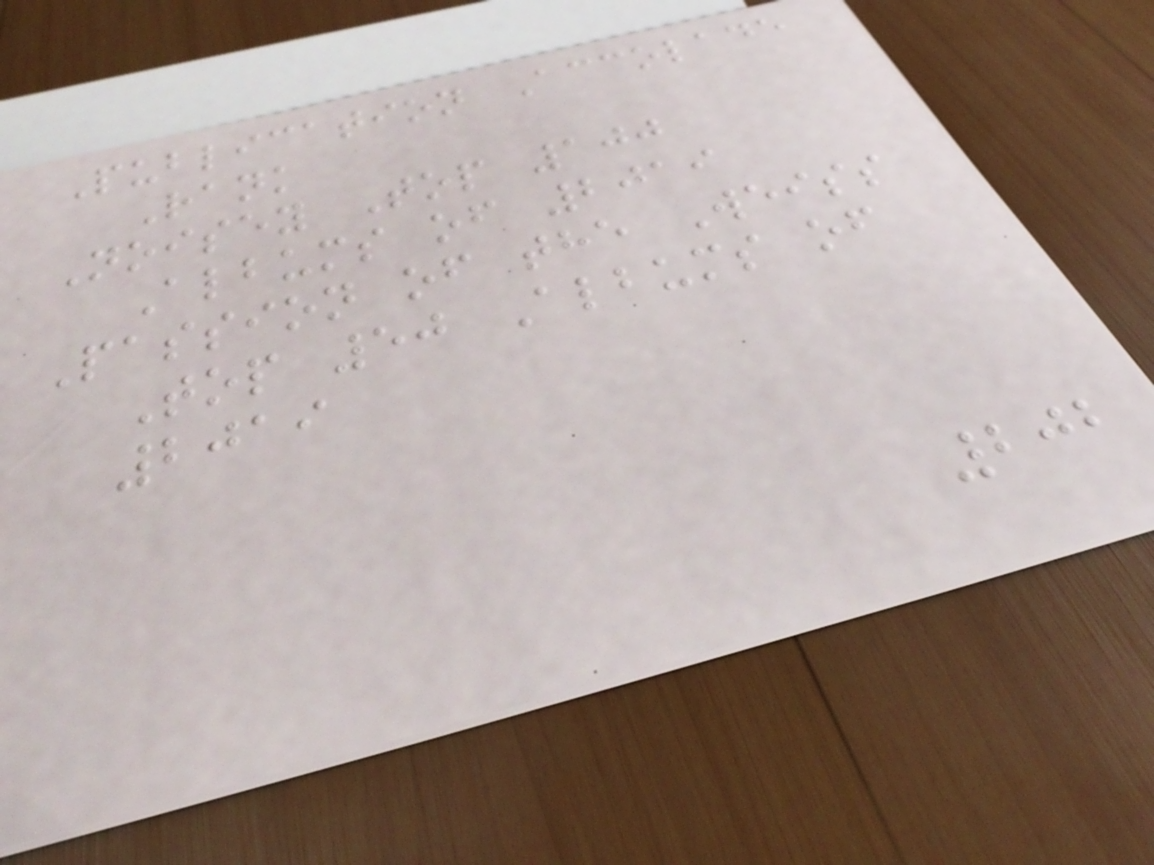Publication Accolade
Rank
Noisey Top 100
Albums of 2019
Passion of the Weiss
Top 50 Albums of
2019
202
